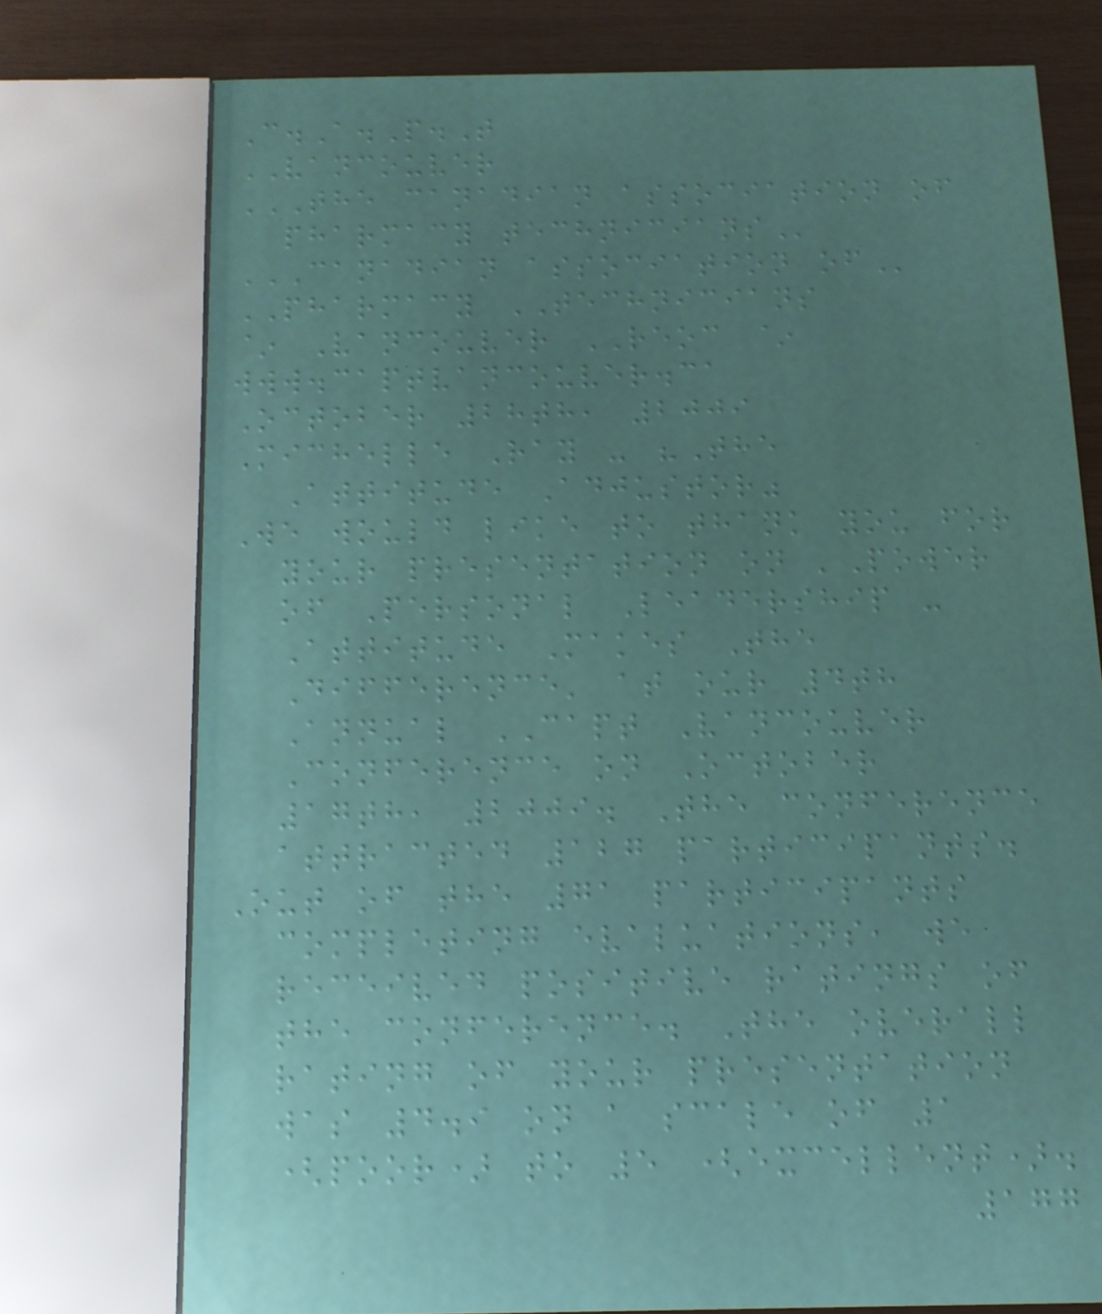C.A.P.T
VANCOUVER
THE CANADIAN ASSOCIATION OF
PHARMACY TECHNICIANS
CANADIAN ASSOCIATION OF
PHARMACY TECHNICIANS
~ Vancouver REOC ~
www.captvancouver.ca
October 28th, 2009
Michelle Ray - "The
Attitude Adjustor"
We would like to thank you for
your presentation on 'Power
of Personal Leadership -
Attitude Makes The
Difference' at our 4th
Annual CAPT Vancouver
Conference on October
17th, 2009. The conference
attracted 127 participants.
Out of the 71 participants
completing evaluations, we
received positive ratings of
the conference. The overall
rating of your presentation
was 4.9 on a scale of 1
(poor) to 5 (excellent).
177
